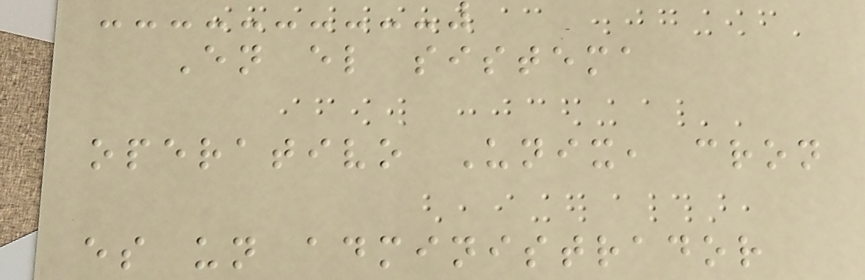En el sistema
operativo Unix, cron
es un administrador
